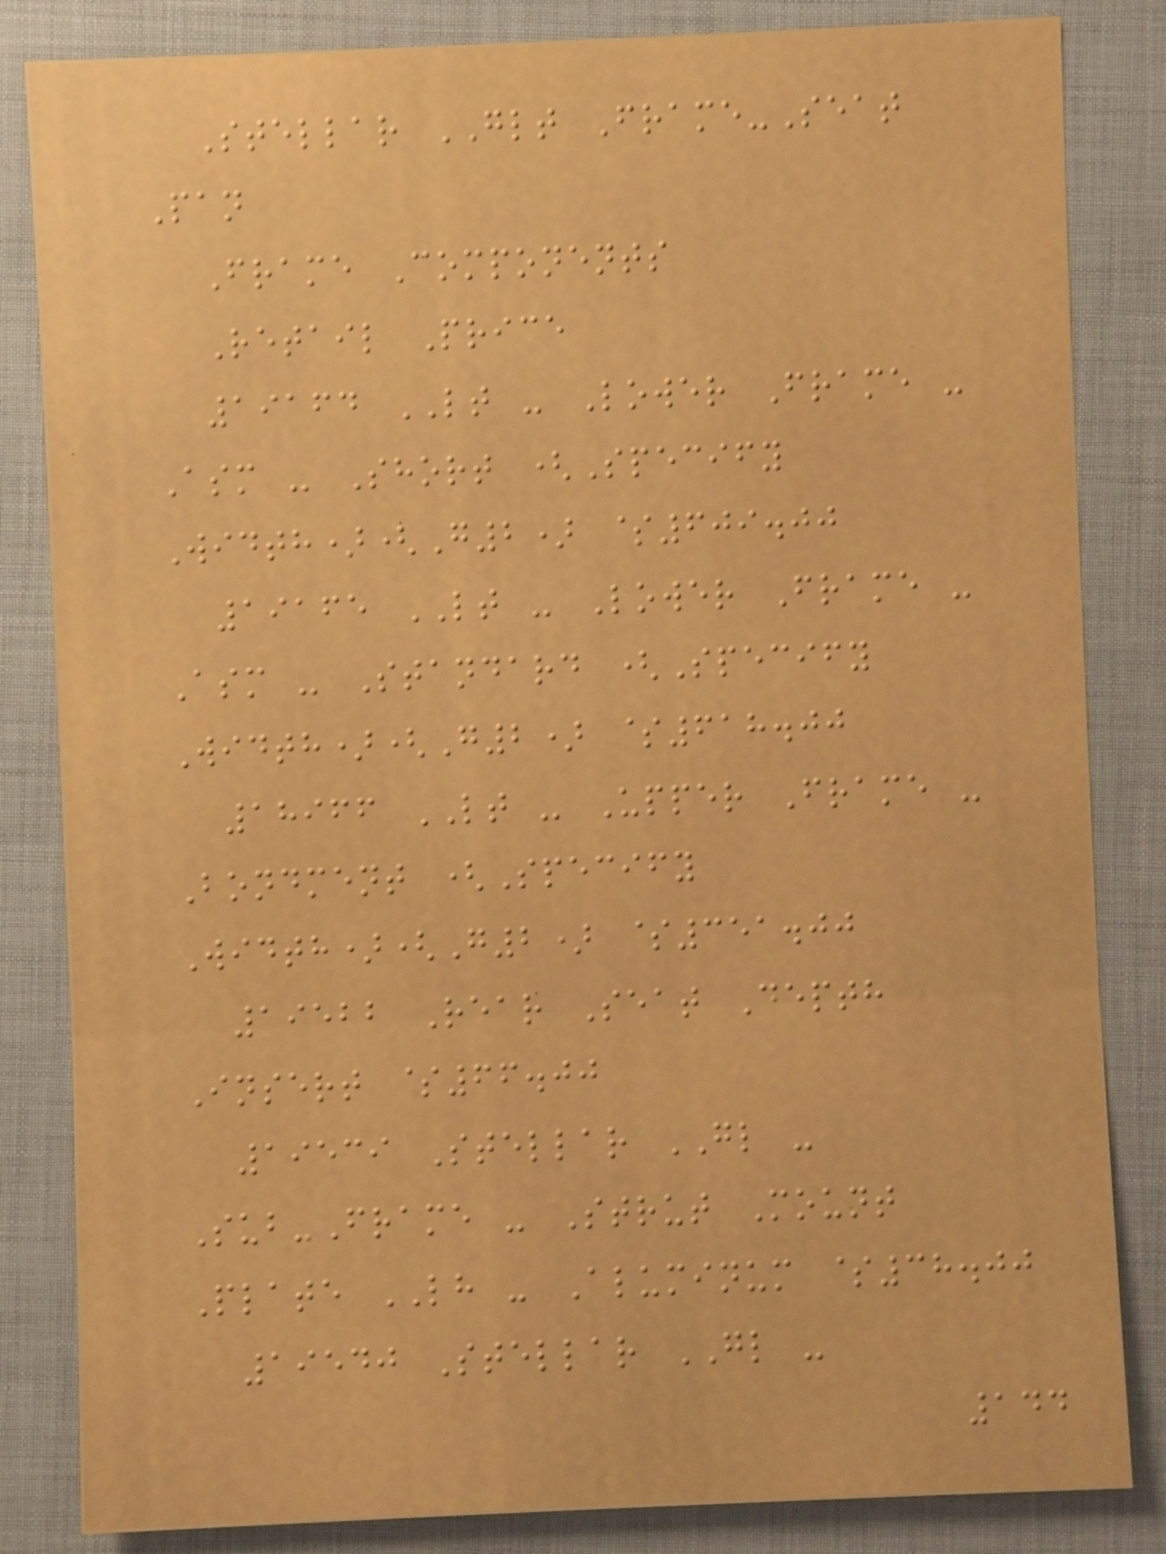Stellar GLT Frame-Seat
Pan
Frame Components
Retail Price
19164 LT - Lower Frame -
Asm - Short (Specify
Width)(G2) $609.00
19165 LT - Lower Frame -
Asm - Standard (Specify
Width)(G2) $618.00
18966 LT - Upper Frame -
Bondment (Specify
Width)(G2) $351.00
19522 Rear Seat Depth
Insert $66.00
19539 Stellar GL -
Sub-Frame - Strut Mount
Plate LH - Aluminum $38.00
19540 Stellar GL -
144
